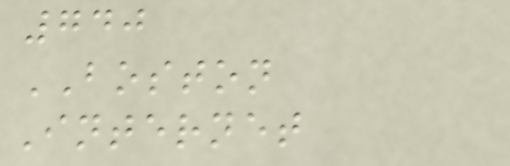740
BOSTON
Internet
